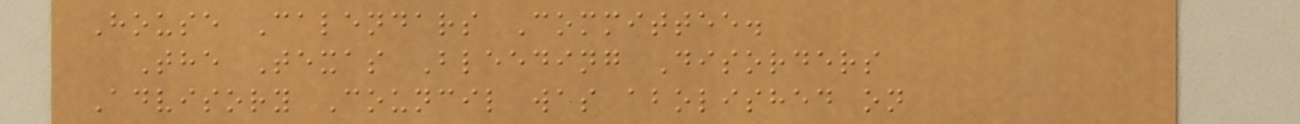House Calendars Committee.
The Texas Bleeding Disorders
Advisory Council was abolished on
